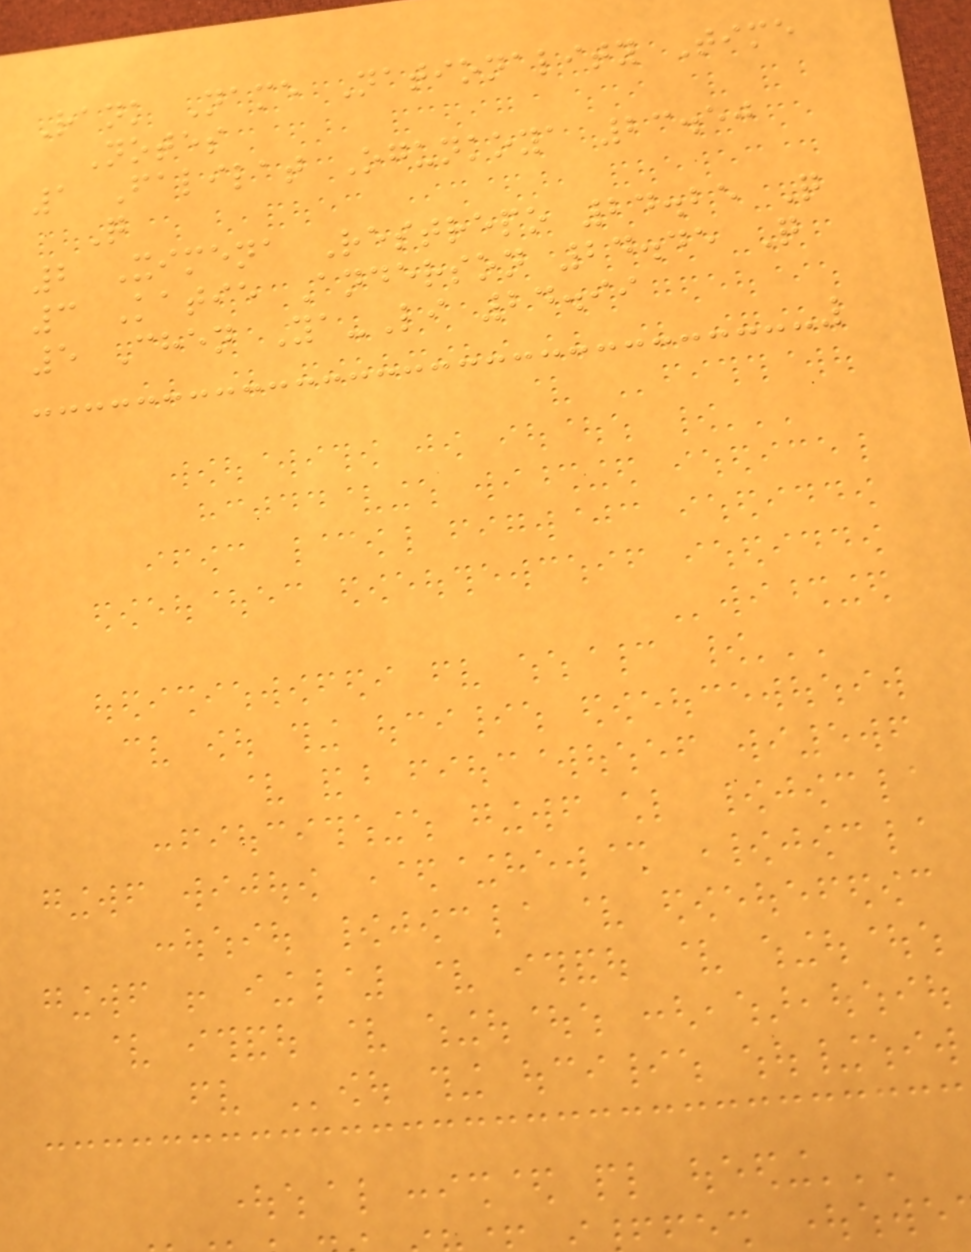Rank Name Nationality Time
Notes
1 Falilat Ogunkoya 23.50
Q
2 Ximena Restrepo 24.25 Q
3 Katie Anderson 24.45 Q
5 Chen Ya-Li 24.99
